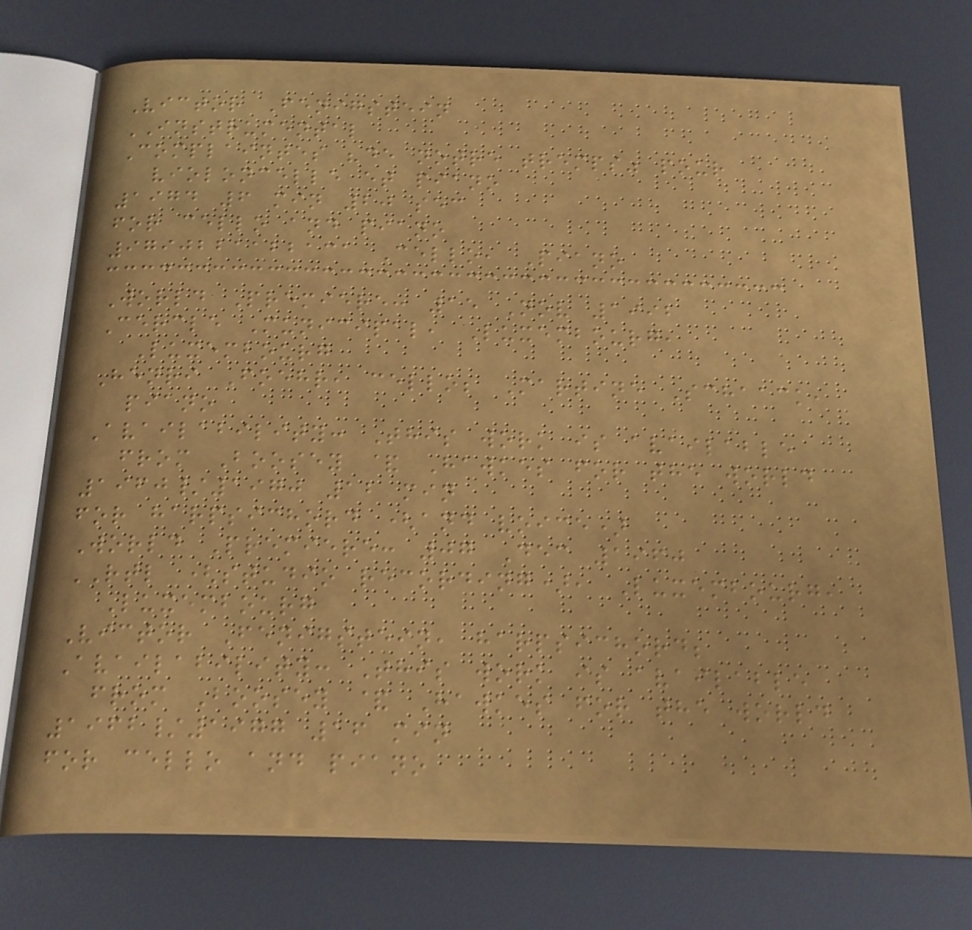Victor Fenigstein
INSTRUMENTAL
Complaintes "de notre tremps" pour
violoncelle et piano
1974 6 min 20 sec
for cello and piano
9790221122131 Cello, Piano
World Premiere: 15 Nov 1992
Cercle Municipal, Luxembourg,
Luxembourg
Henri Foehr, cello; Martine Schaack,
piano
Availability: This work is available
from Boosey & Hawkes for the world
1960/1970 12 min
for harpsichord (and voice)
World Premiere: 07 Dec 1960
RTL (studio recording), Luxembourg,
Luxembourg
Victor Fenigstein, harpsichord;
Availability: This work is available
from Boosey & Hawkes for the world
1962/1977 16 min
for cello and piano
